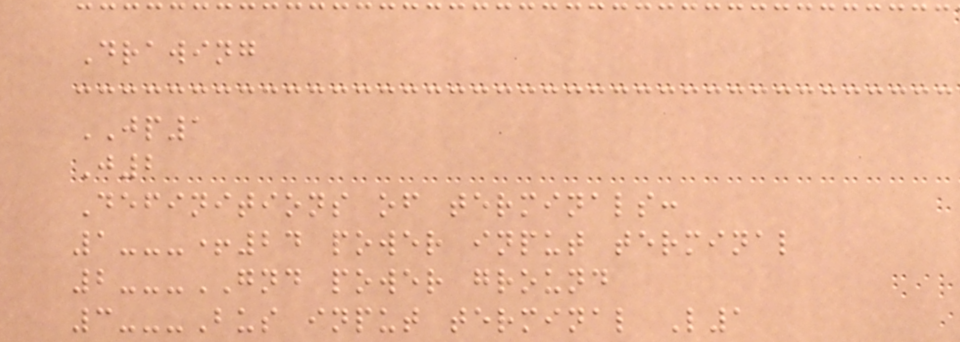Drawing
JP1
J2
Definitions of terminals:
1---+24 power input terminal
2---GND power ground
3---Bus input terminal L1
